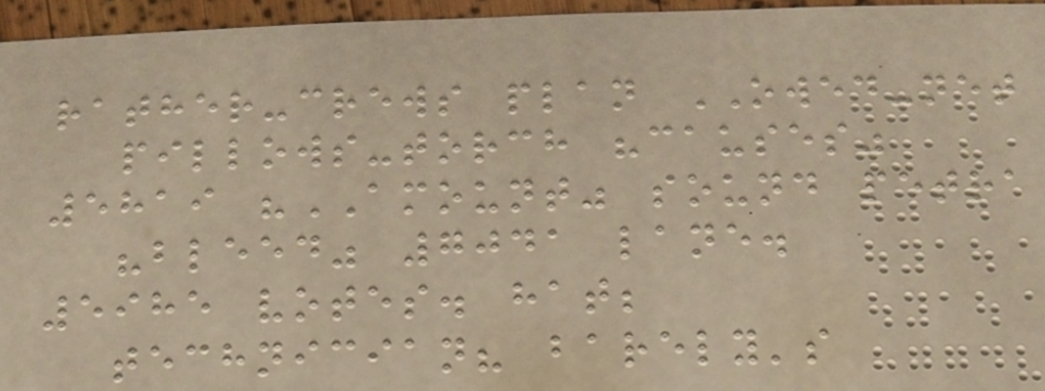rather-crews plan OWED-net
pillows-torch "causes"
5819 "AMOUNT" sound petra
"bleed" 7041 lane.
5985 votes. hat;
technician? barely's
